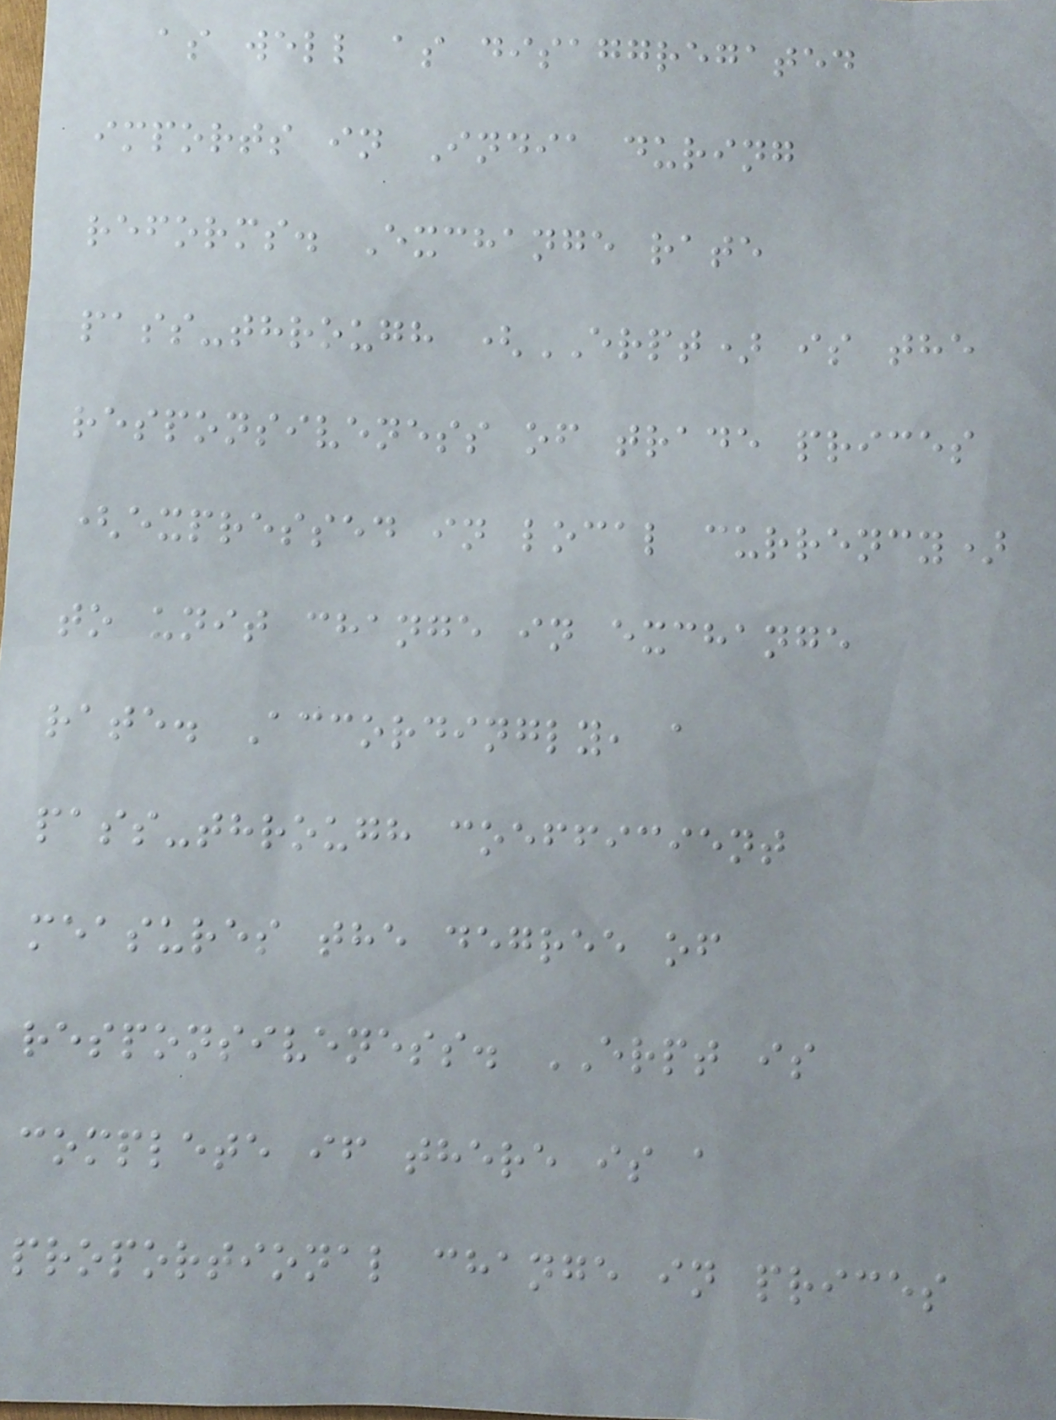as well as disaggregated
imports in India during
reforms. Exchange rate
pass-through (ERPT) is the
responsiveness of trade prices
(expressed in local currency)
to unit change in exchange
rate. Accordingly, a
pass-through coefficient
measures the degree of
responsiveness. ERPT is
complete if there is a
proportional change in prices
